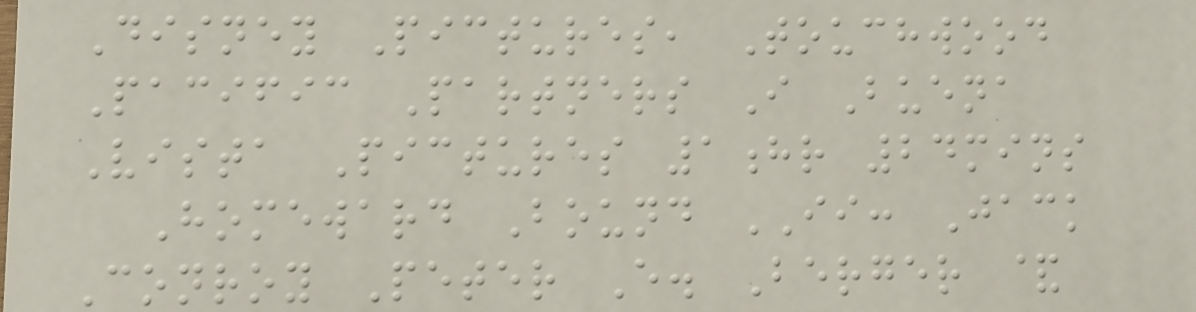Disney Pictures, Touchwood
Pacific Partners I Buena
Vista Pictures 1hr 24mins
Homeward Bound II: Jack
Conroy Peter E. Berger &
